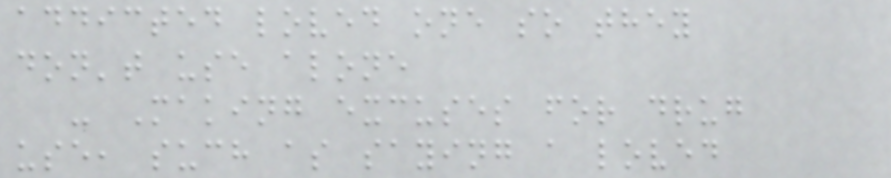addicted loved one so they
don't use alone
- Making excuses for drug
use, such as saying a loved
